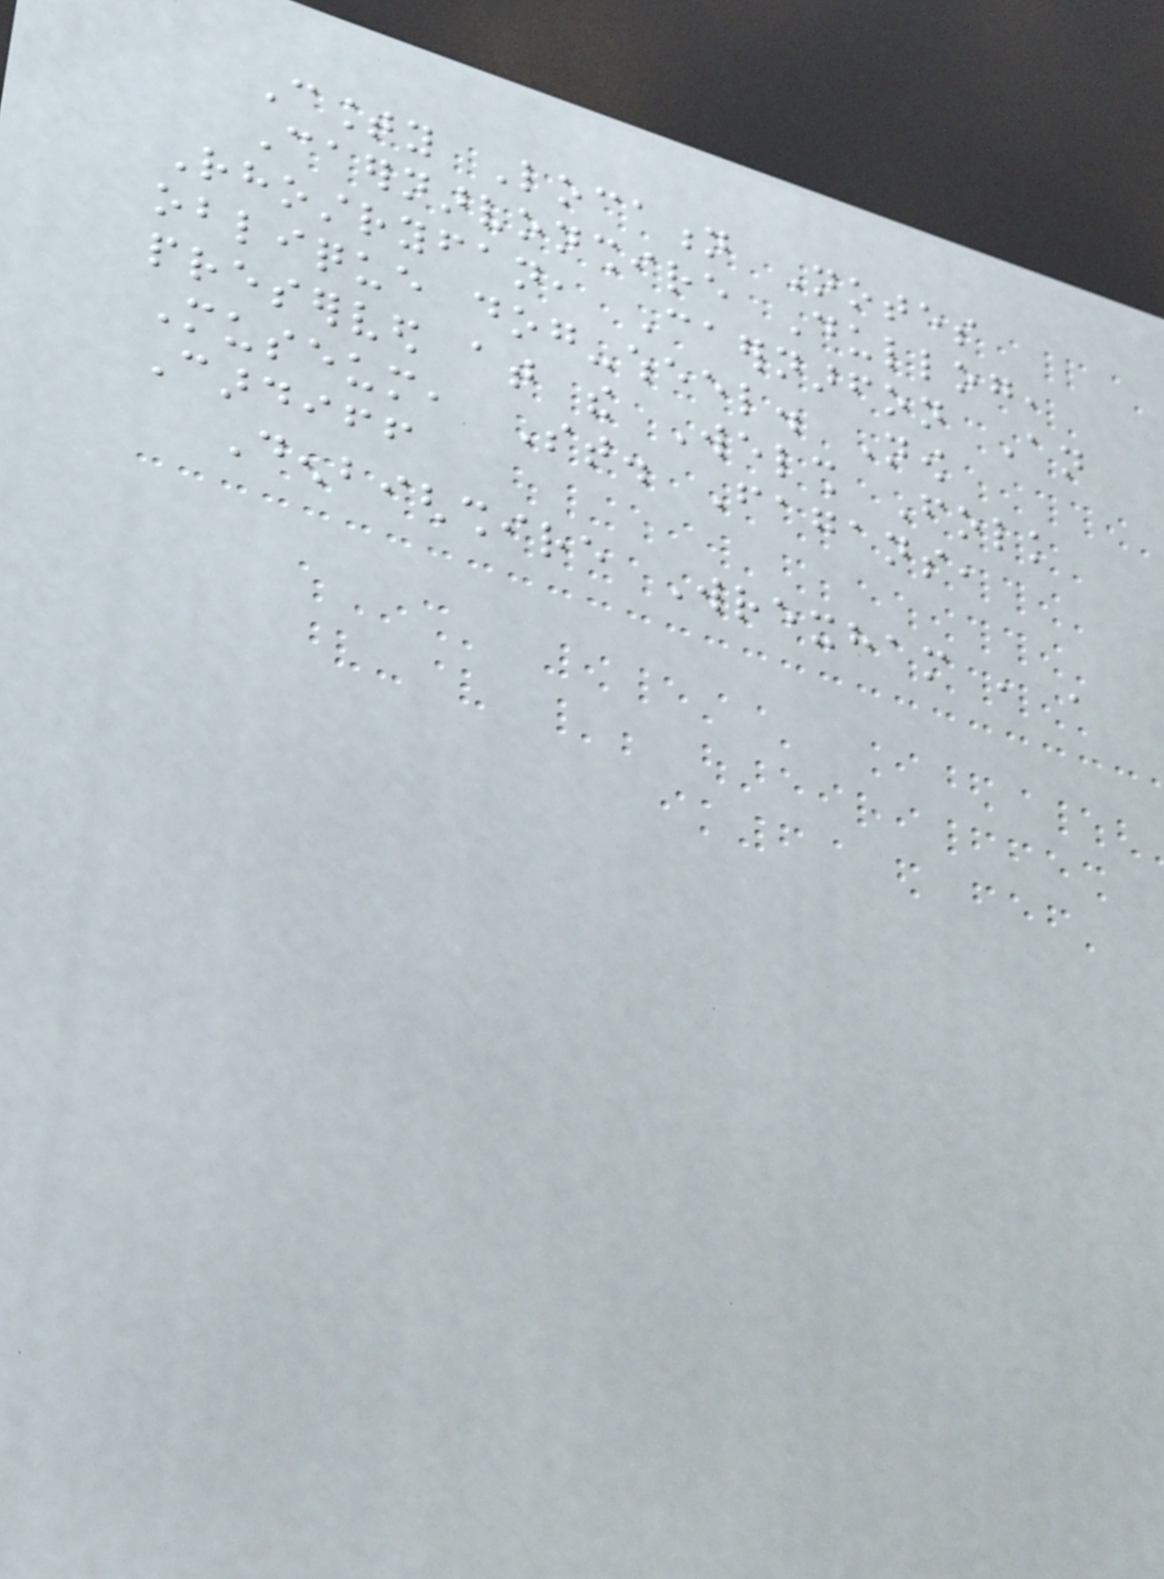County Location Notes
Caernarvonshire Dullog,
Rhostryfan, Caernarfon An
oblique dog-wheel. Now
preserved at the Welsh Folk
Museum, St. Fagans,
Cardiff
Denbighshire Wrexham , a
